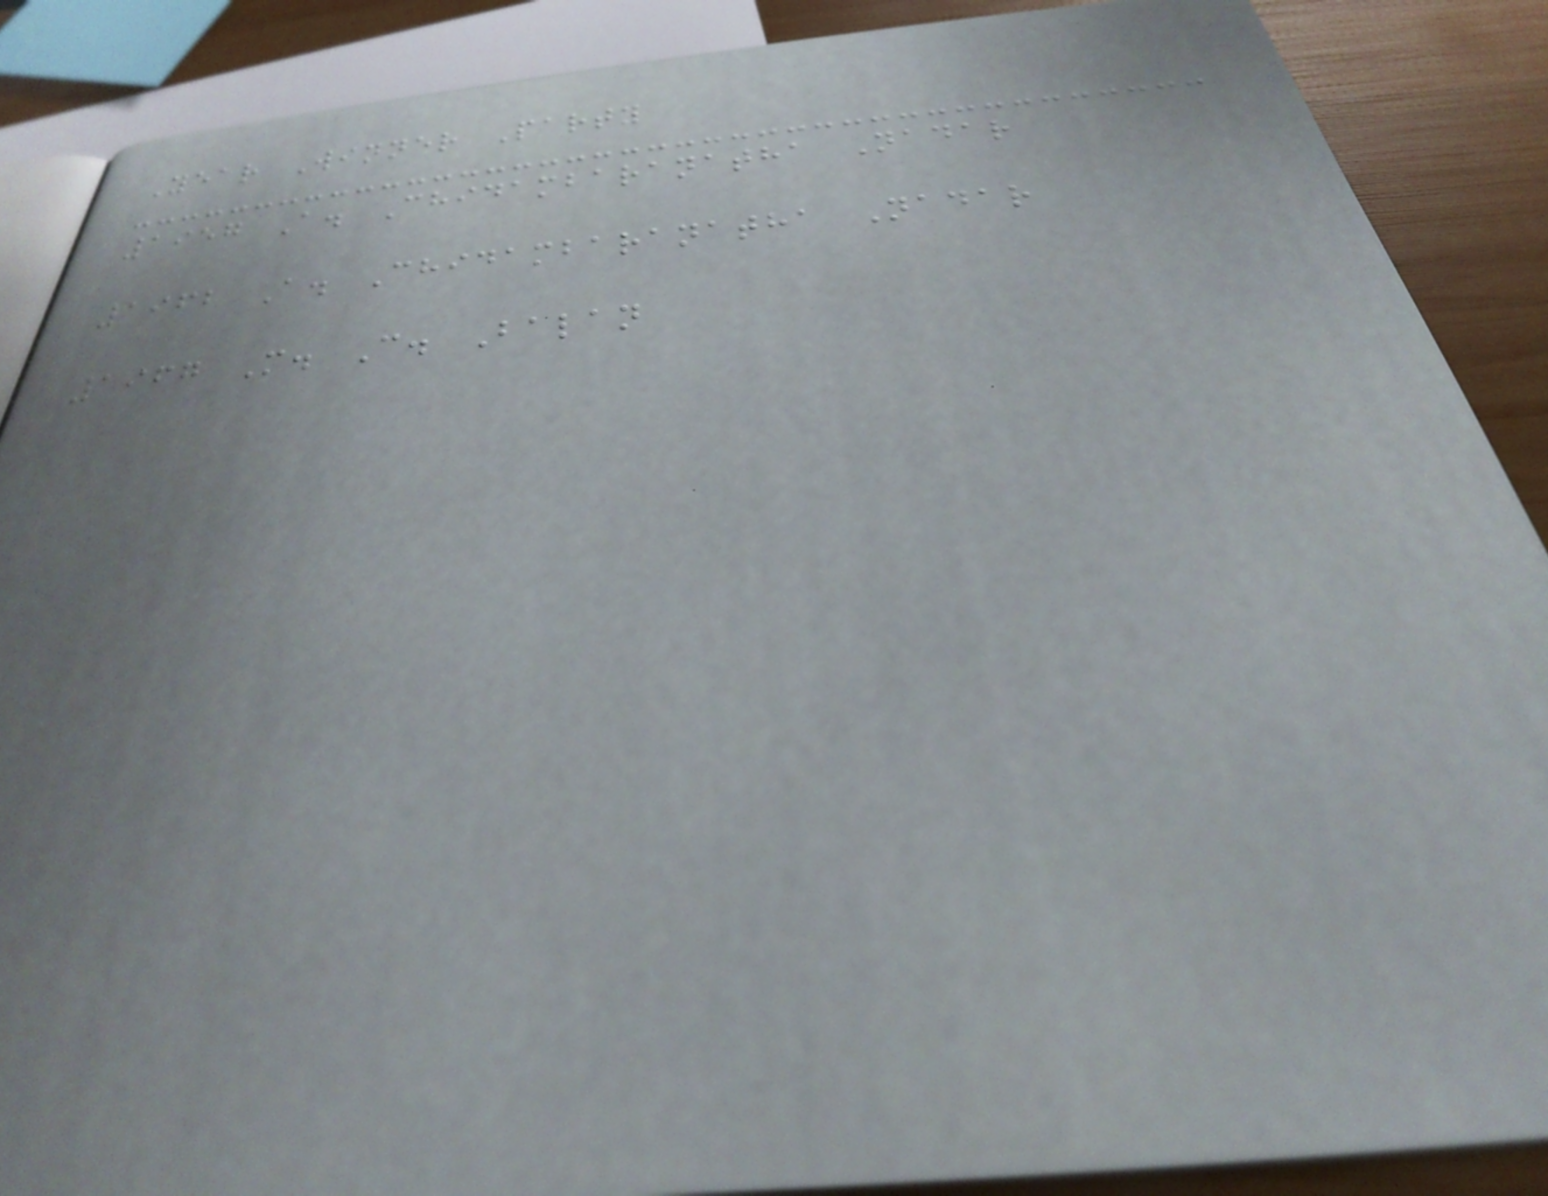Year Winner Party
1957 A. Chidambaranatha Nadar
1962 A. Chidambaranatha Nadar
1967 M. C. Balan
